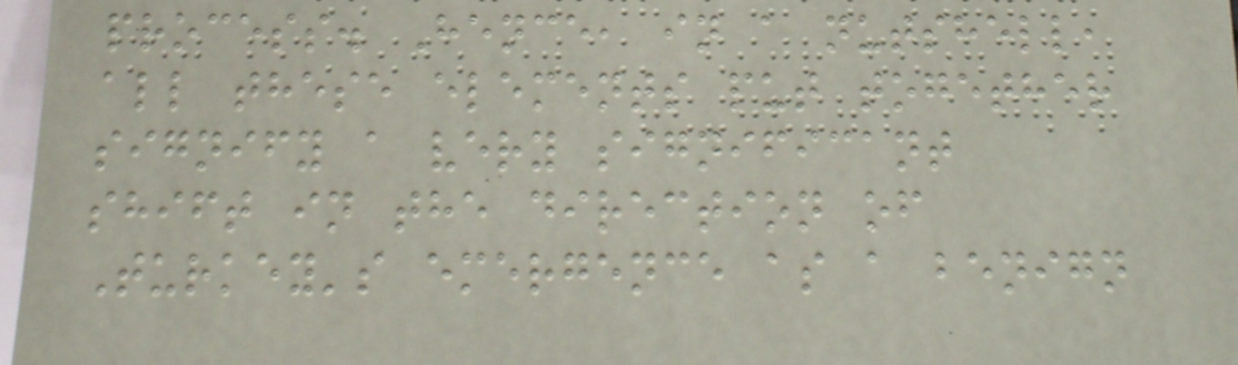process. Hence, in a nutshell,
all these elements put together
signify a very significant
shift in the direction of
Turkey's emergence as a benign
